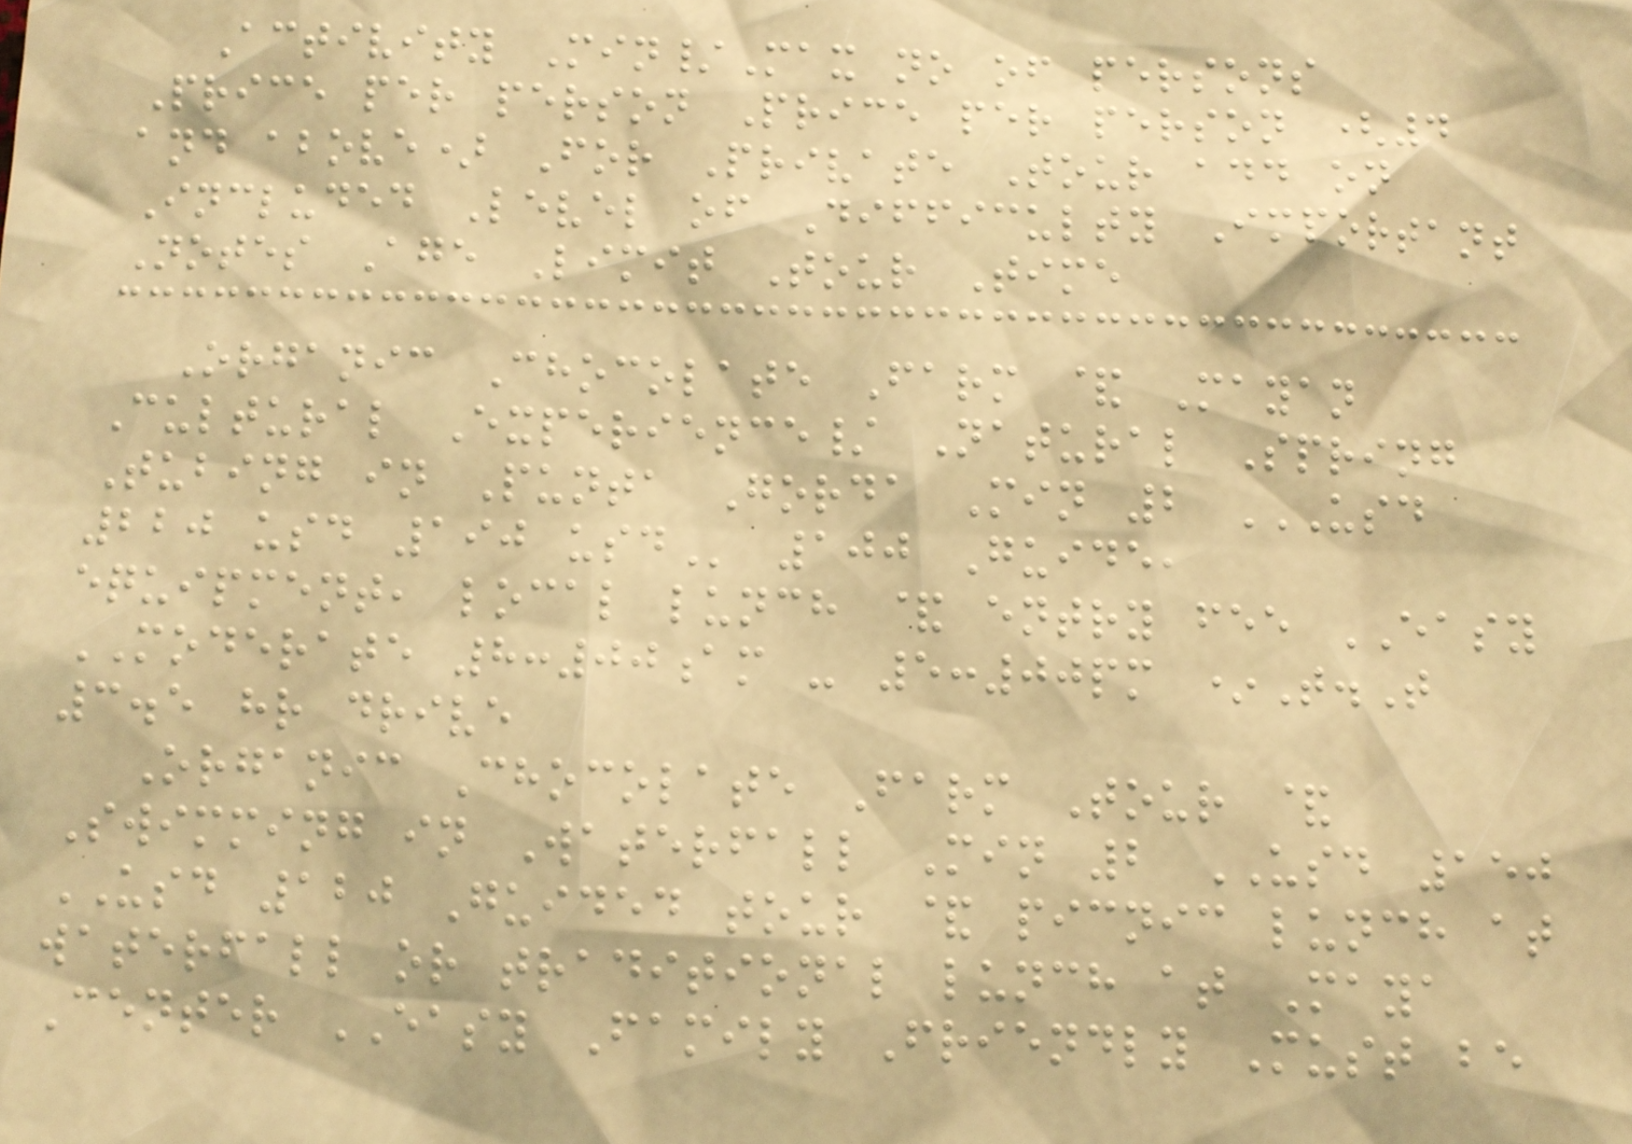Activity Min/Max no of persons
Price per person Price per person (4
and above) For Private Tour add on
Included Level of Difficulty Important
Notes Age Limit Tour Time
Organic Chocolate Farm & Mayan
Cultural Experience/ Natural Spring
Tubing in Punta Gorda Min 2 USD
220 USD 190 USD 100 Guide,
equipment, local lunch & entry fee EASY
MODERATE 8:00am - 5:00pm *T.T
3.5 hr drive
Organic Chocolate Farm Tour &
Swimming in Waterfall Min 2 USD 150
USD 120 Guided tour & picnic lunch at
waterfall or traditional lunch at Maya
Center EASY Family Friendly Must be
